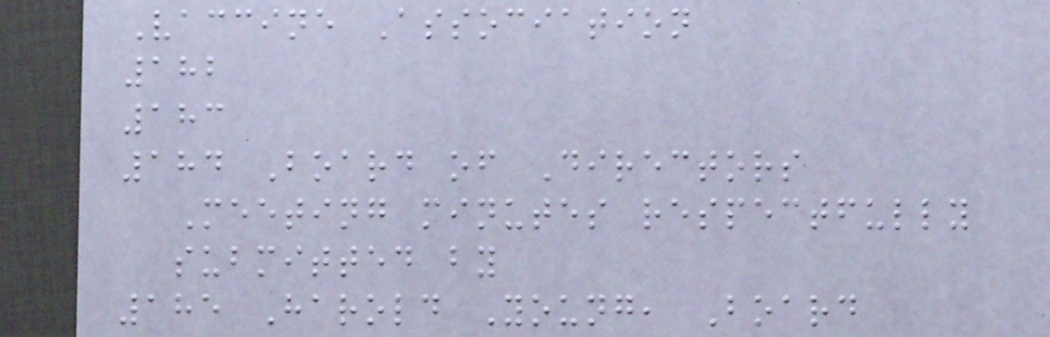Vaccine Association
182
183
184 Board of Directors
Meeting minutes respectfully
submitted by
185 Harold Young, Board
